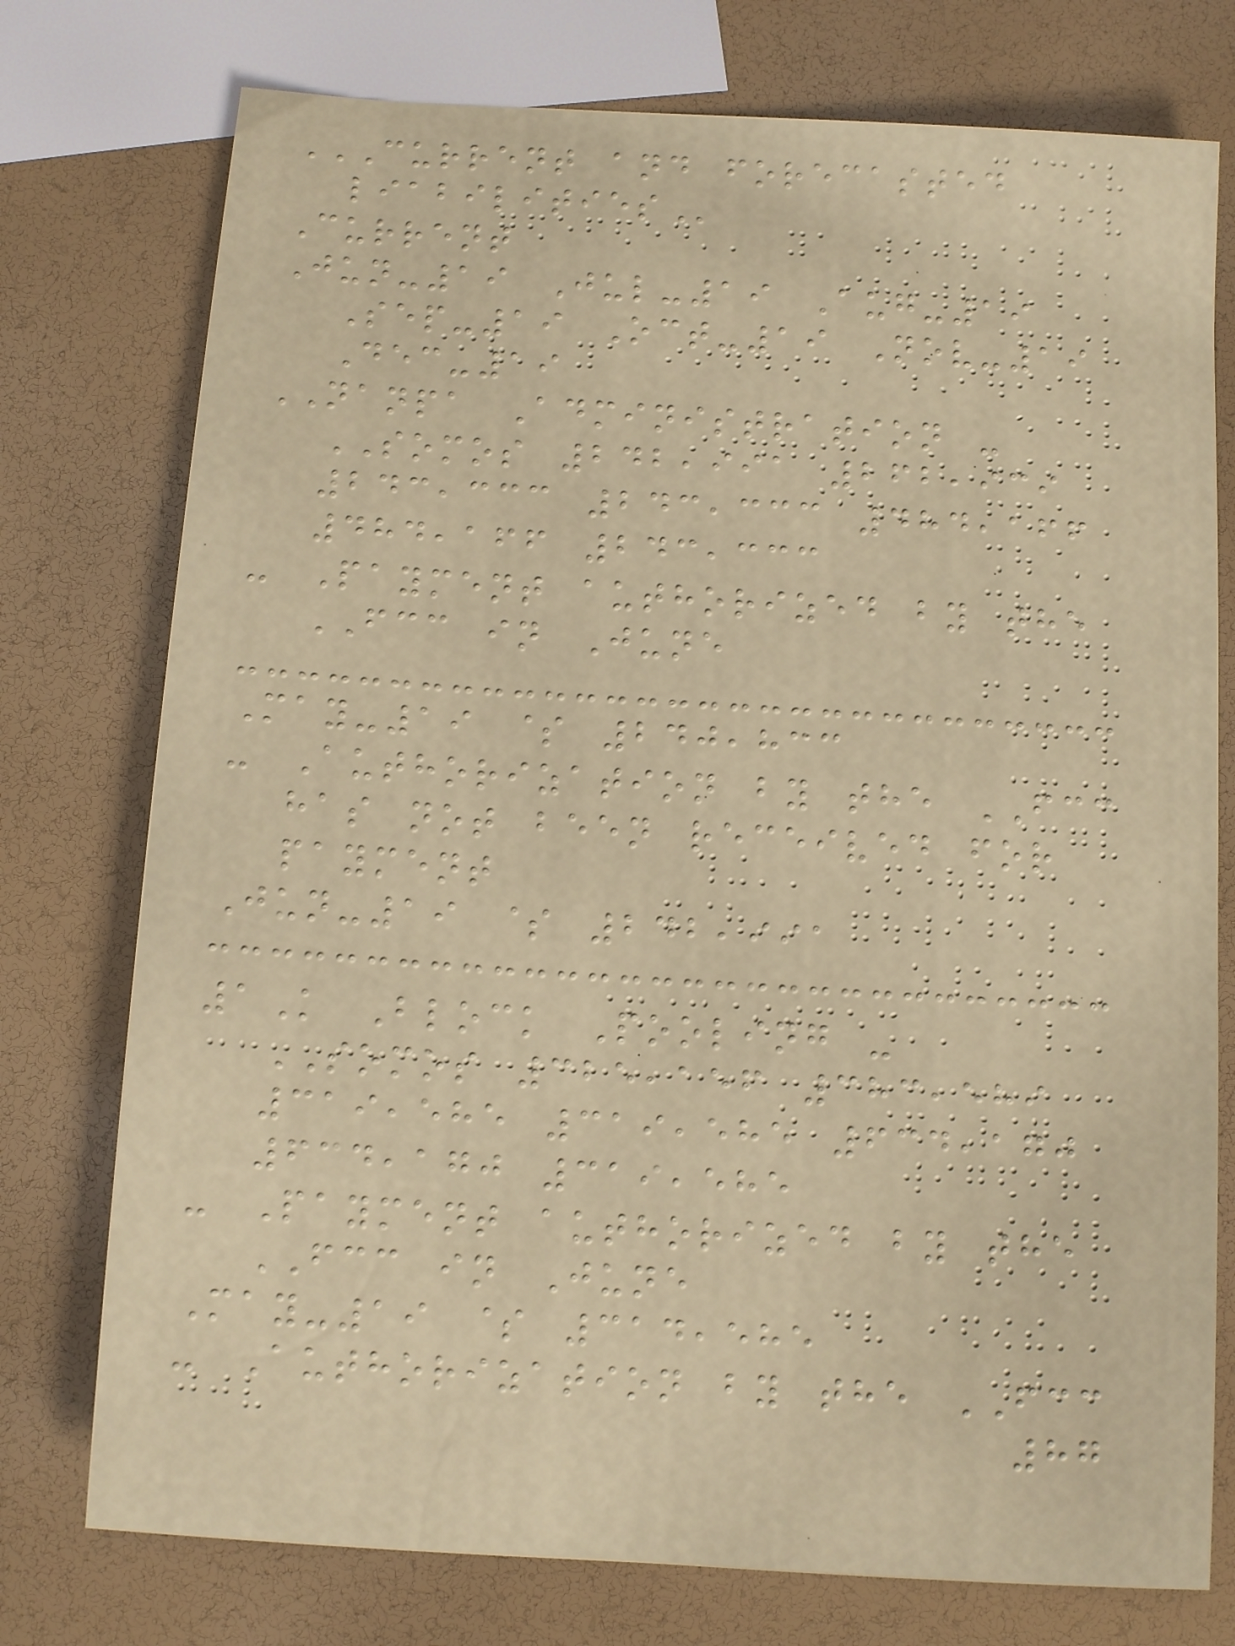CURRENT AND FORECASTED
LIABILITIES
Current
Jun-19 Jul-19 Aug-19
Sep-19 Oct-19 Nov-19
Dec-19
NANPA Administration -
SOMOS 242,991 262,939
243,333 243,333 484,166
484,166 243,333
- Payment authorized by the
FCC in June
May-19 $ 240,833
- Authorization by the FCC
has not been received for
payment
Jun-19 $ 242,991
1K Block Pooling -
SOMOS 325,156 383,589
319,585 319,585 634,170
634,170 319,585
- Payment authorized by the
FCC in June
May-19 $ 314,585
- Authorization by the FCC
87
